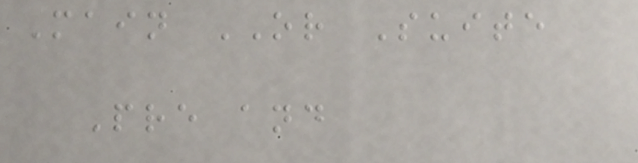Main OR Suite
Pre and
